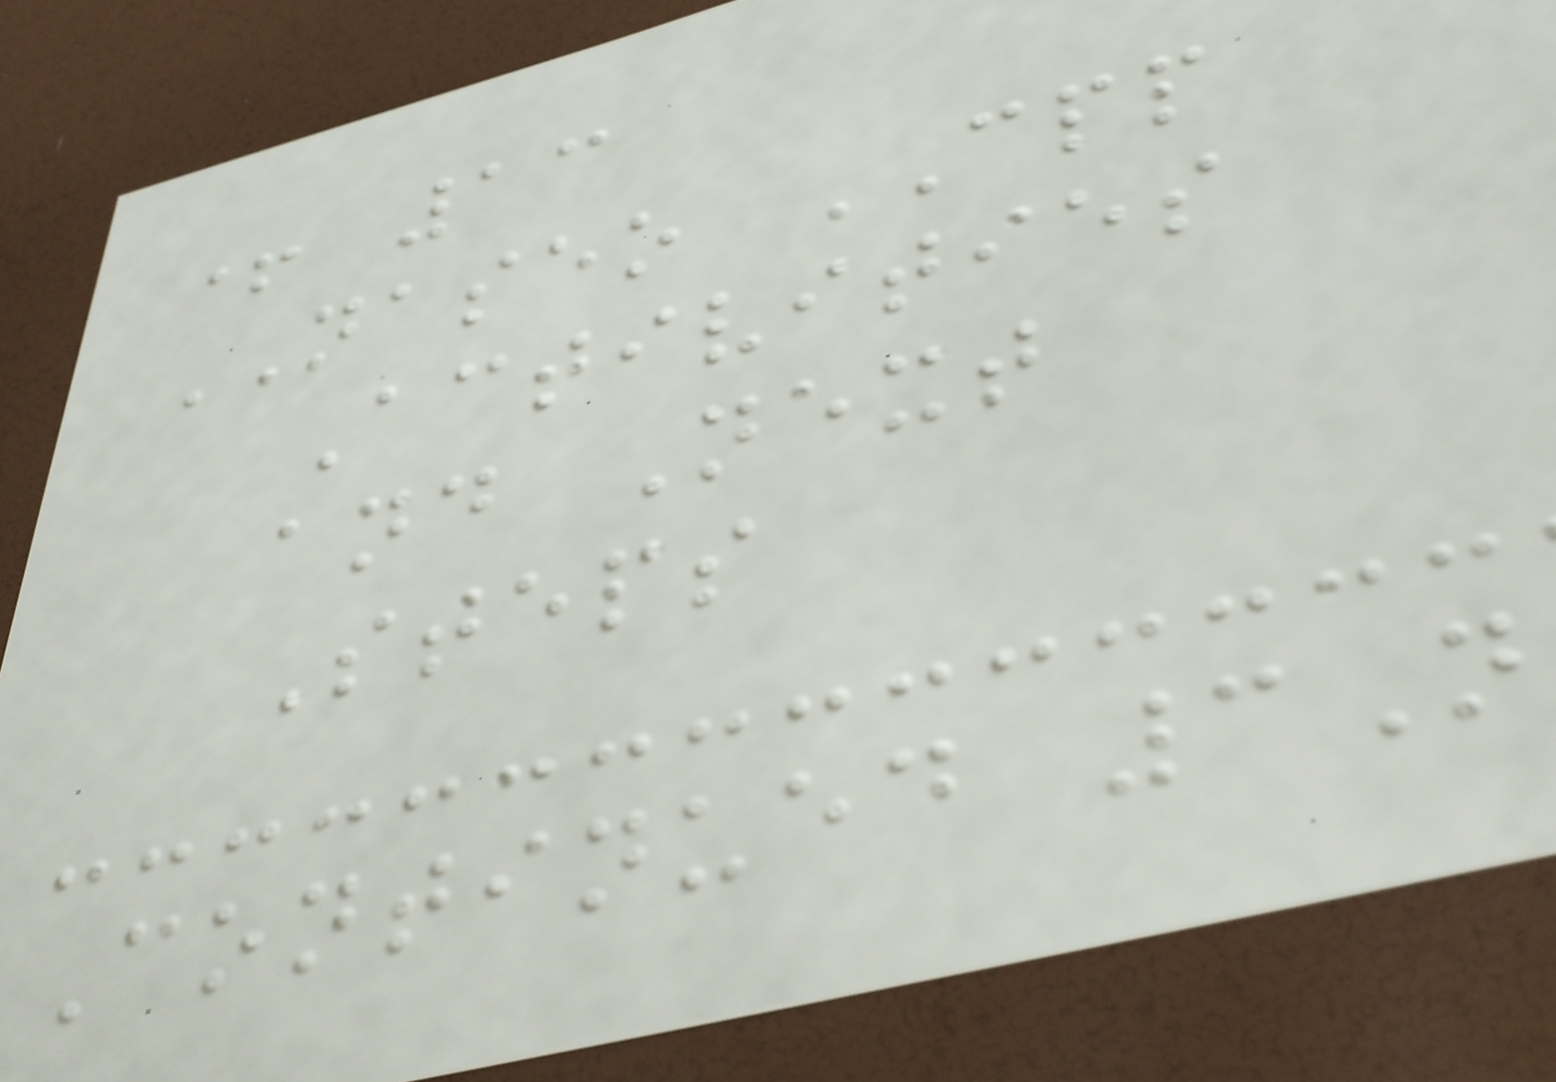+ 13
NASEO CPP
Activities
and Next
Steps
Continued 3N
